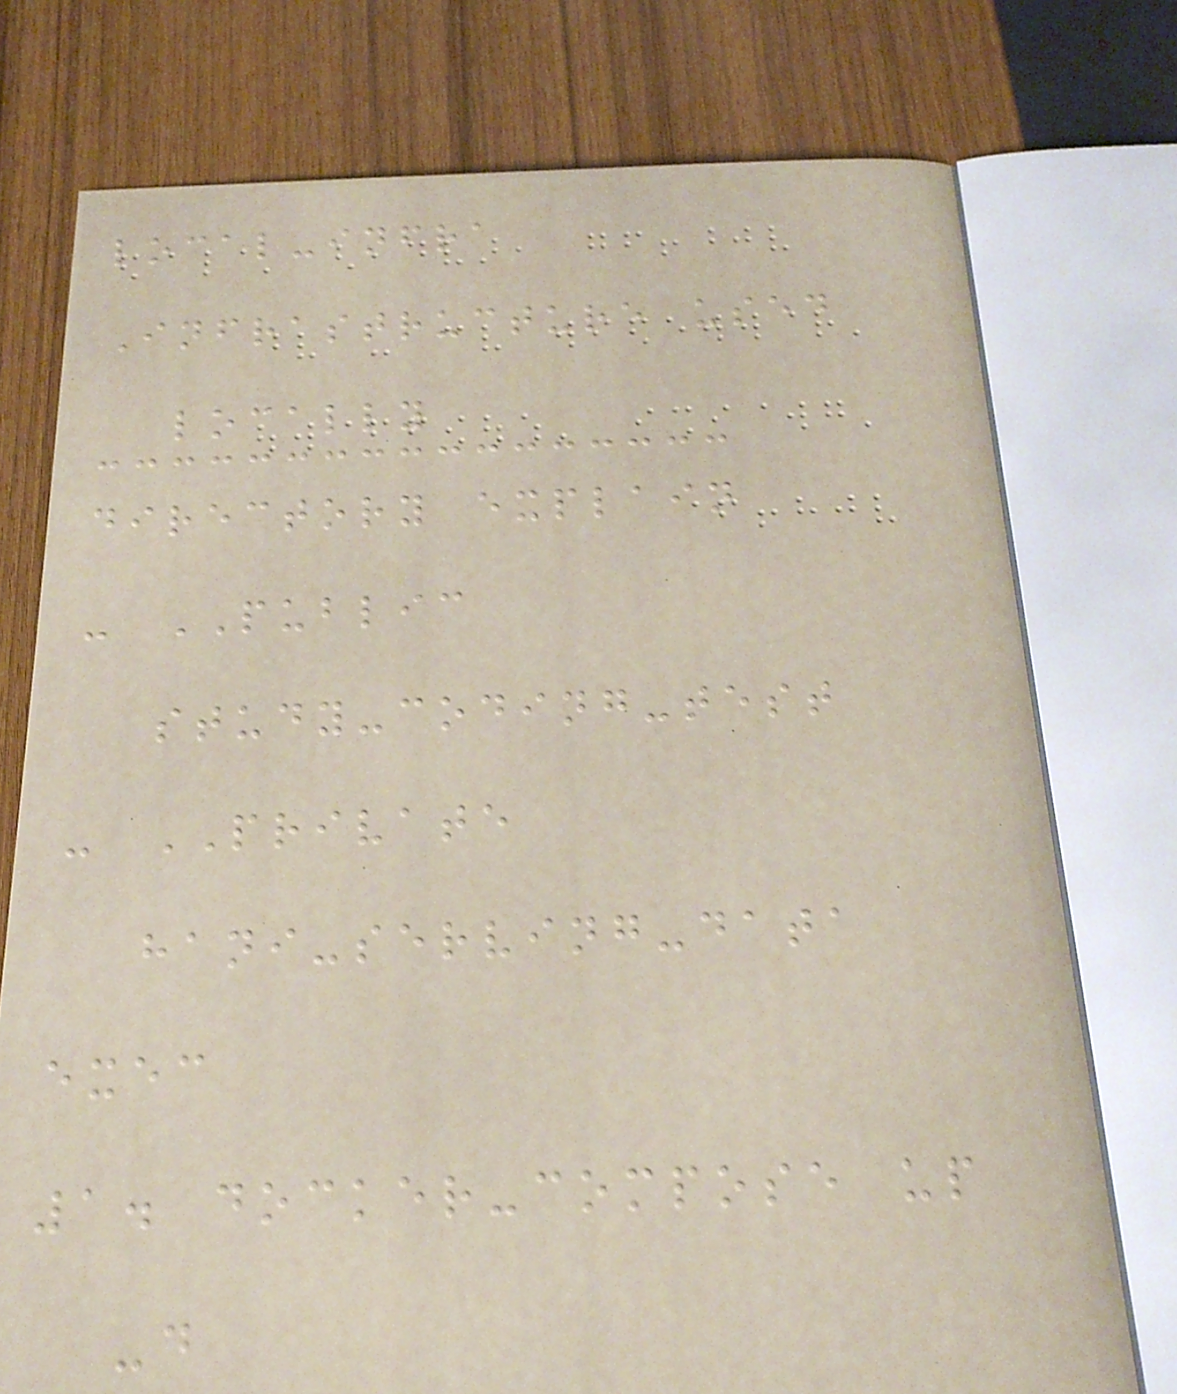local-infra
Infrastructure used
locally
directory explain
- PUBLIC
study-coding-test
- PRIVATE
hani-serving-data
exec
1. docker-compose up
-d
